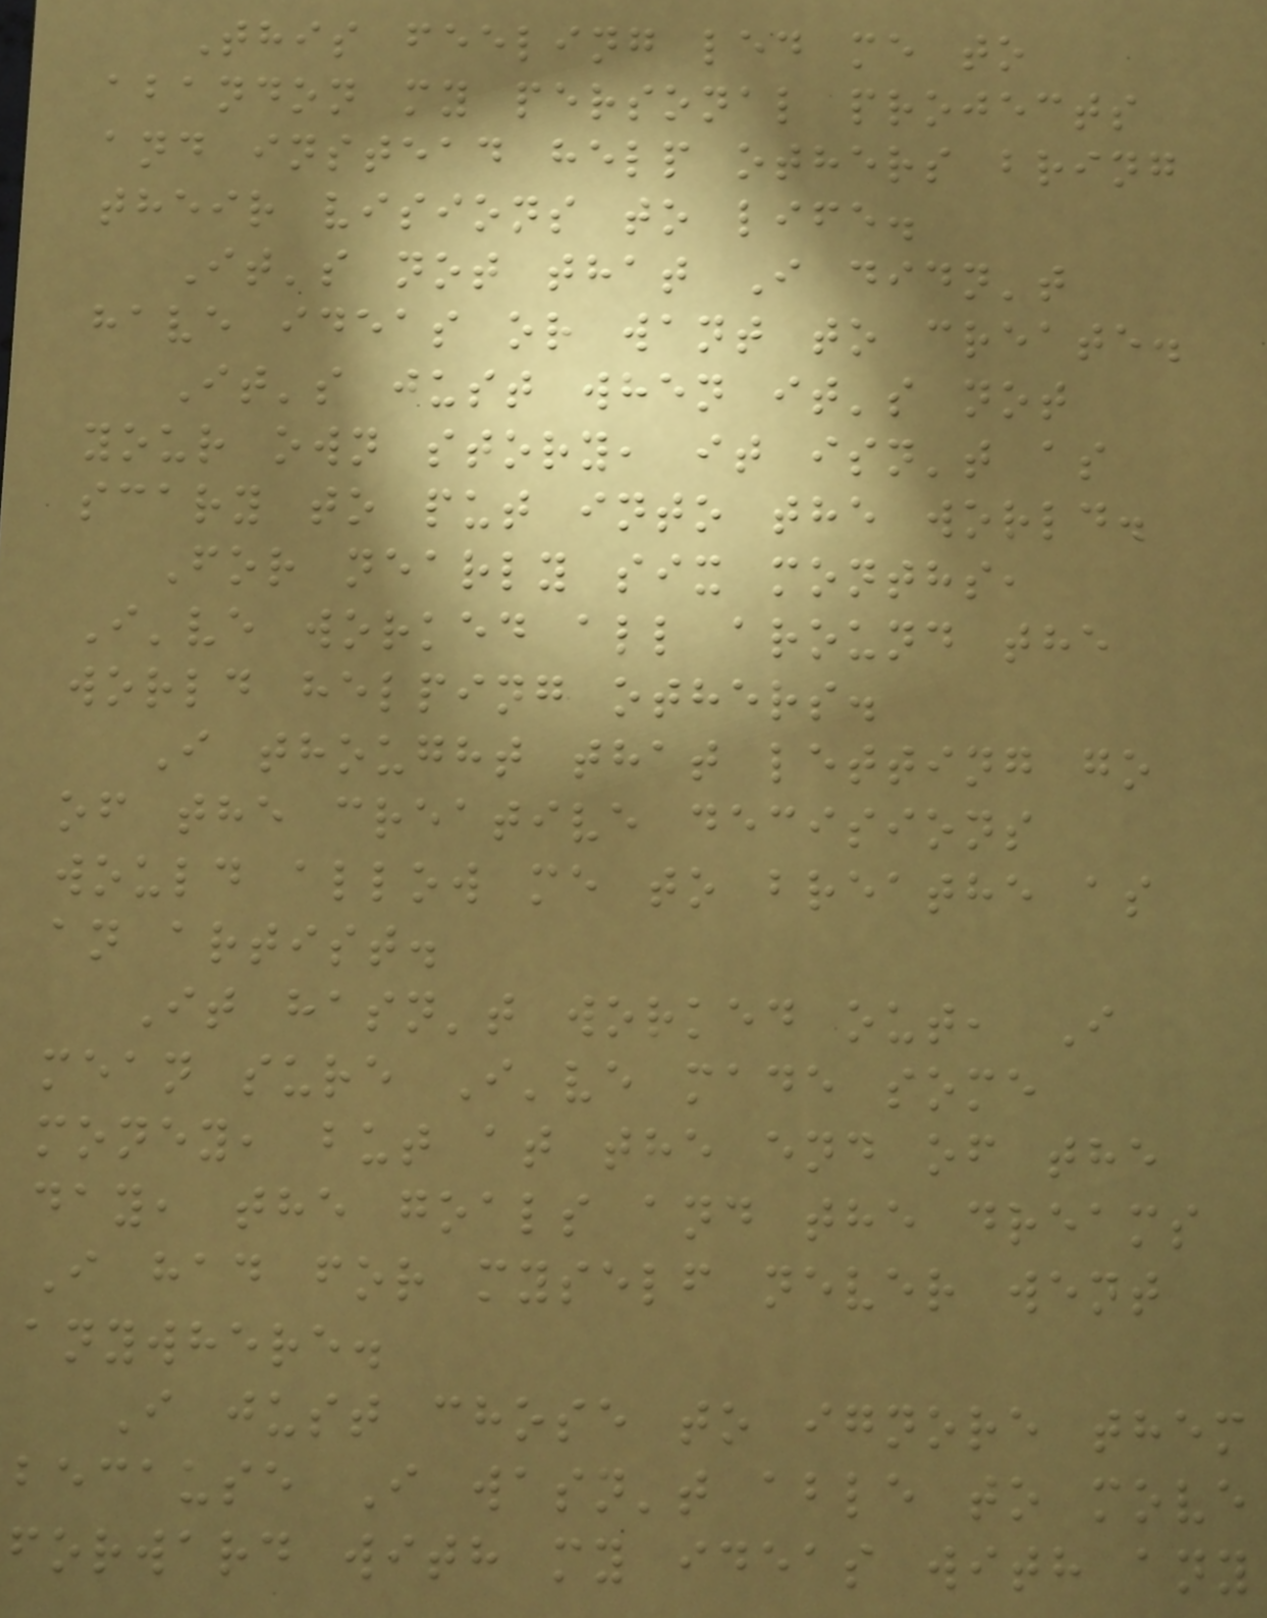This feeling led me to
abandon my personal projects
and instead help others bring
their visions to life.
It's not that I didn't
have ideas or want to create.
It's just when it's not
your own story, it isn't as
scary to put into the world.
For nearly six months,
I've worked all around the
world helping others.
I thought that letting go
of the creative decisions
would allow me to breathe as
an artist.
It hasn't worked out, I
mean sure I've made some
money, but at the end of the
day, the goals and the dreams
I had for myself never went
anywhere.
I just chose to ignore them
because I wasn't able to move
forward with my ideas with any
